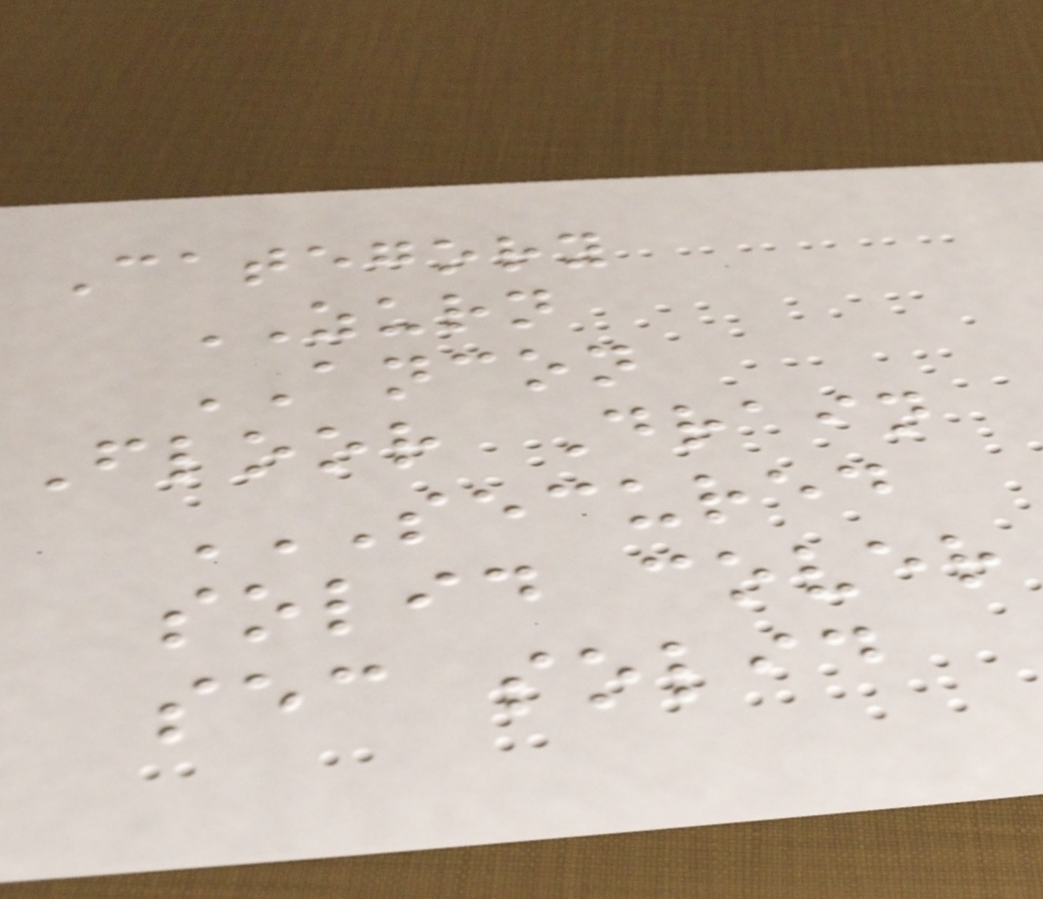Category
ZURN
ANCON
Floor Drain
SECURED
SOLID COVER
SEC SOLID
